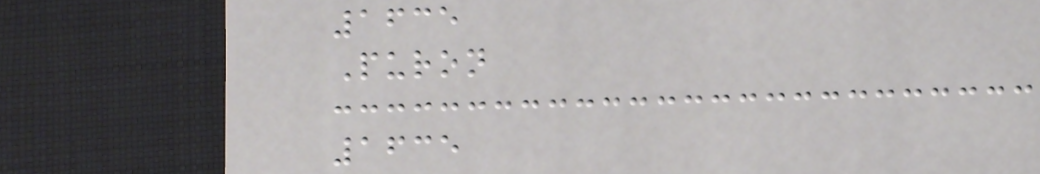1635
Puron
1635
